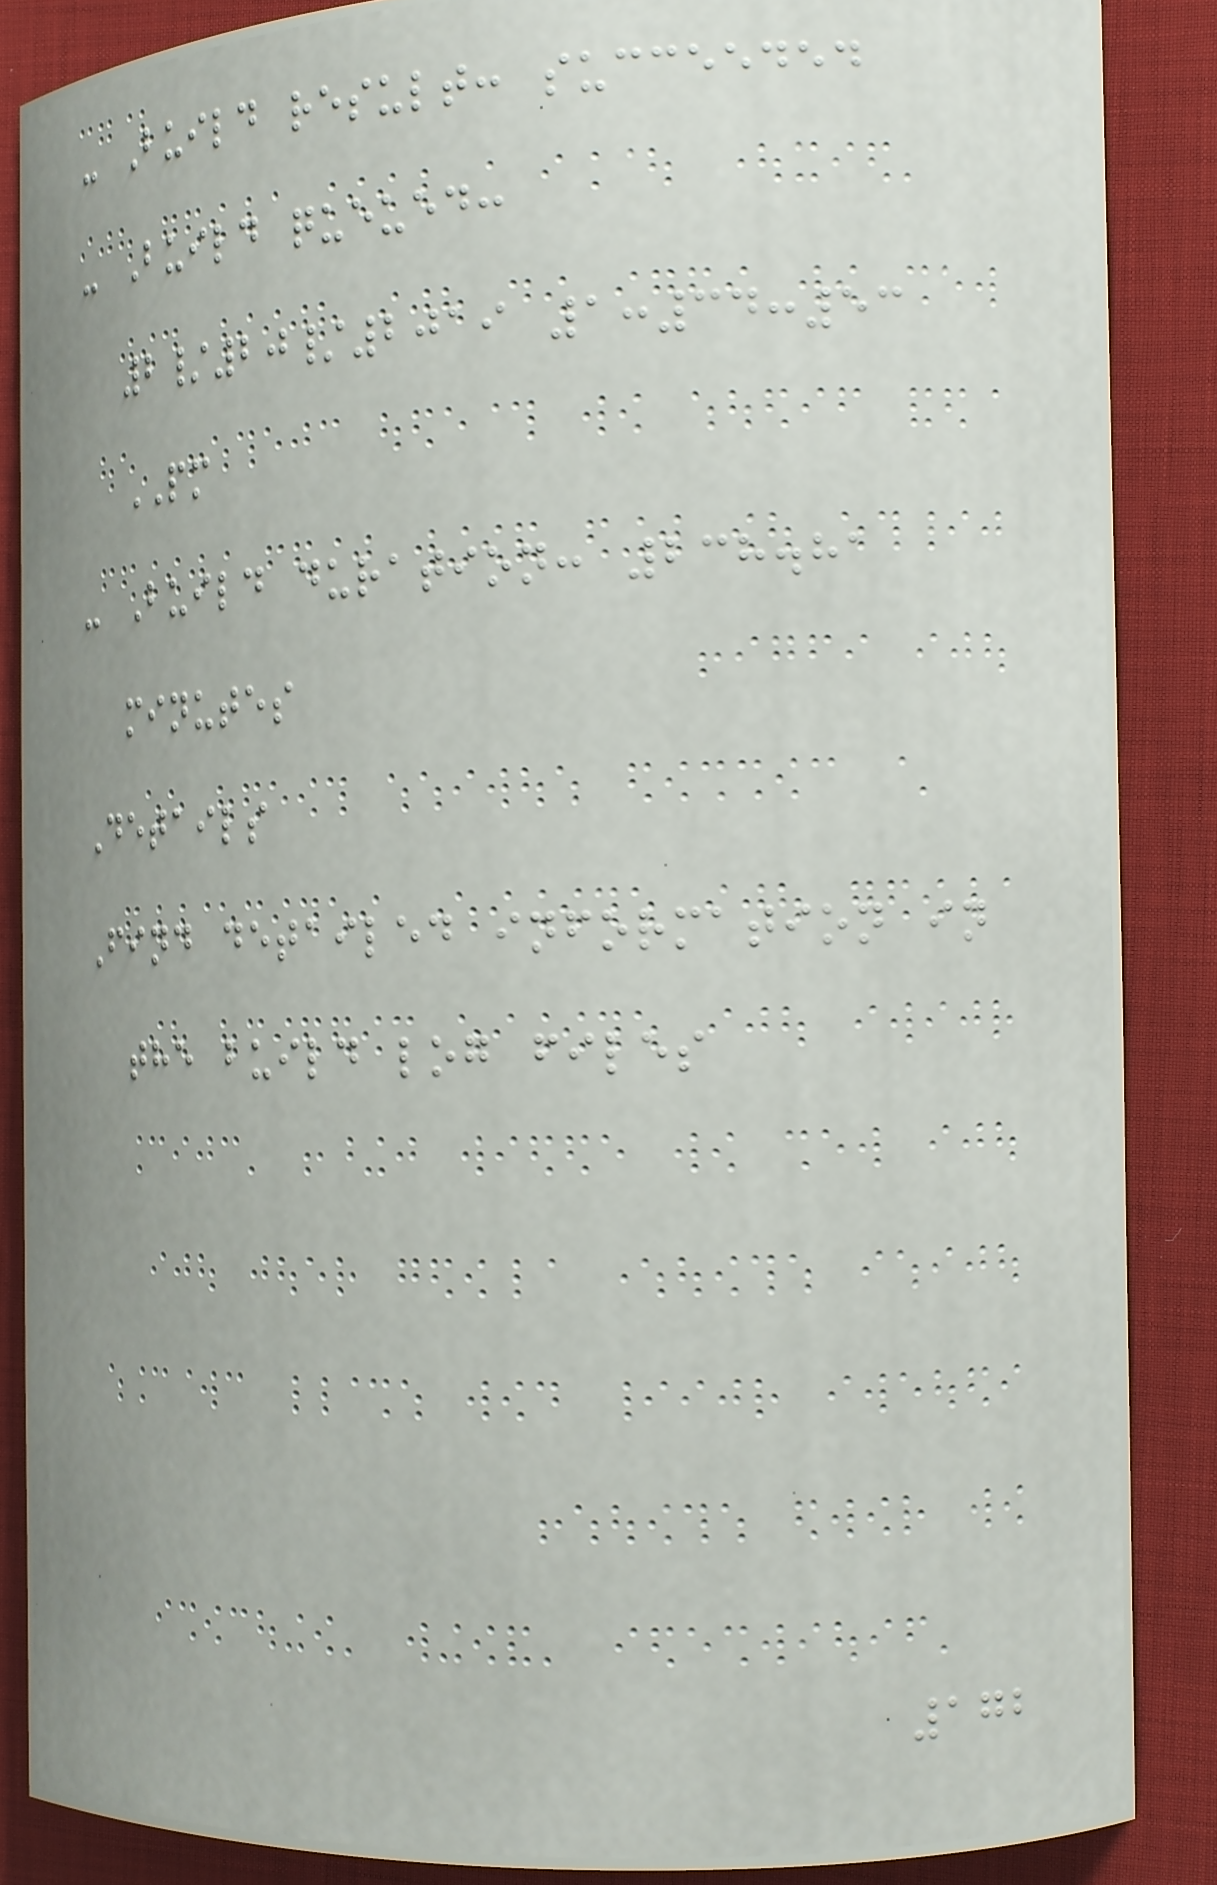- Build result: succeeded
- Build queued:
2/20/2019 1:34:53
PM
- Build duration: 238.81
minutes
Details
Find detailed information in
the build log files
172
